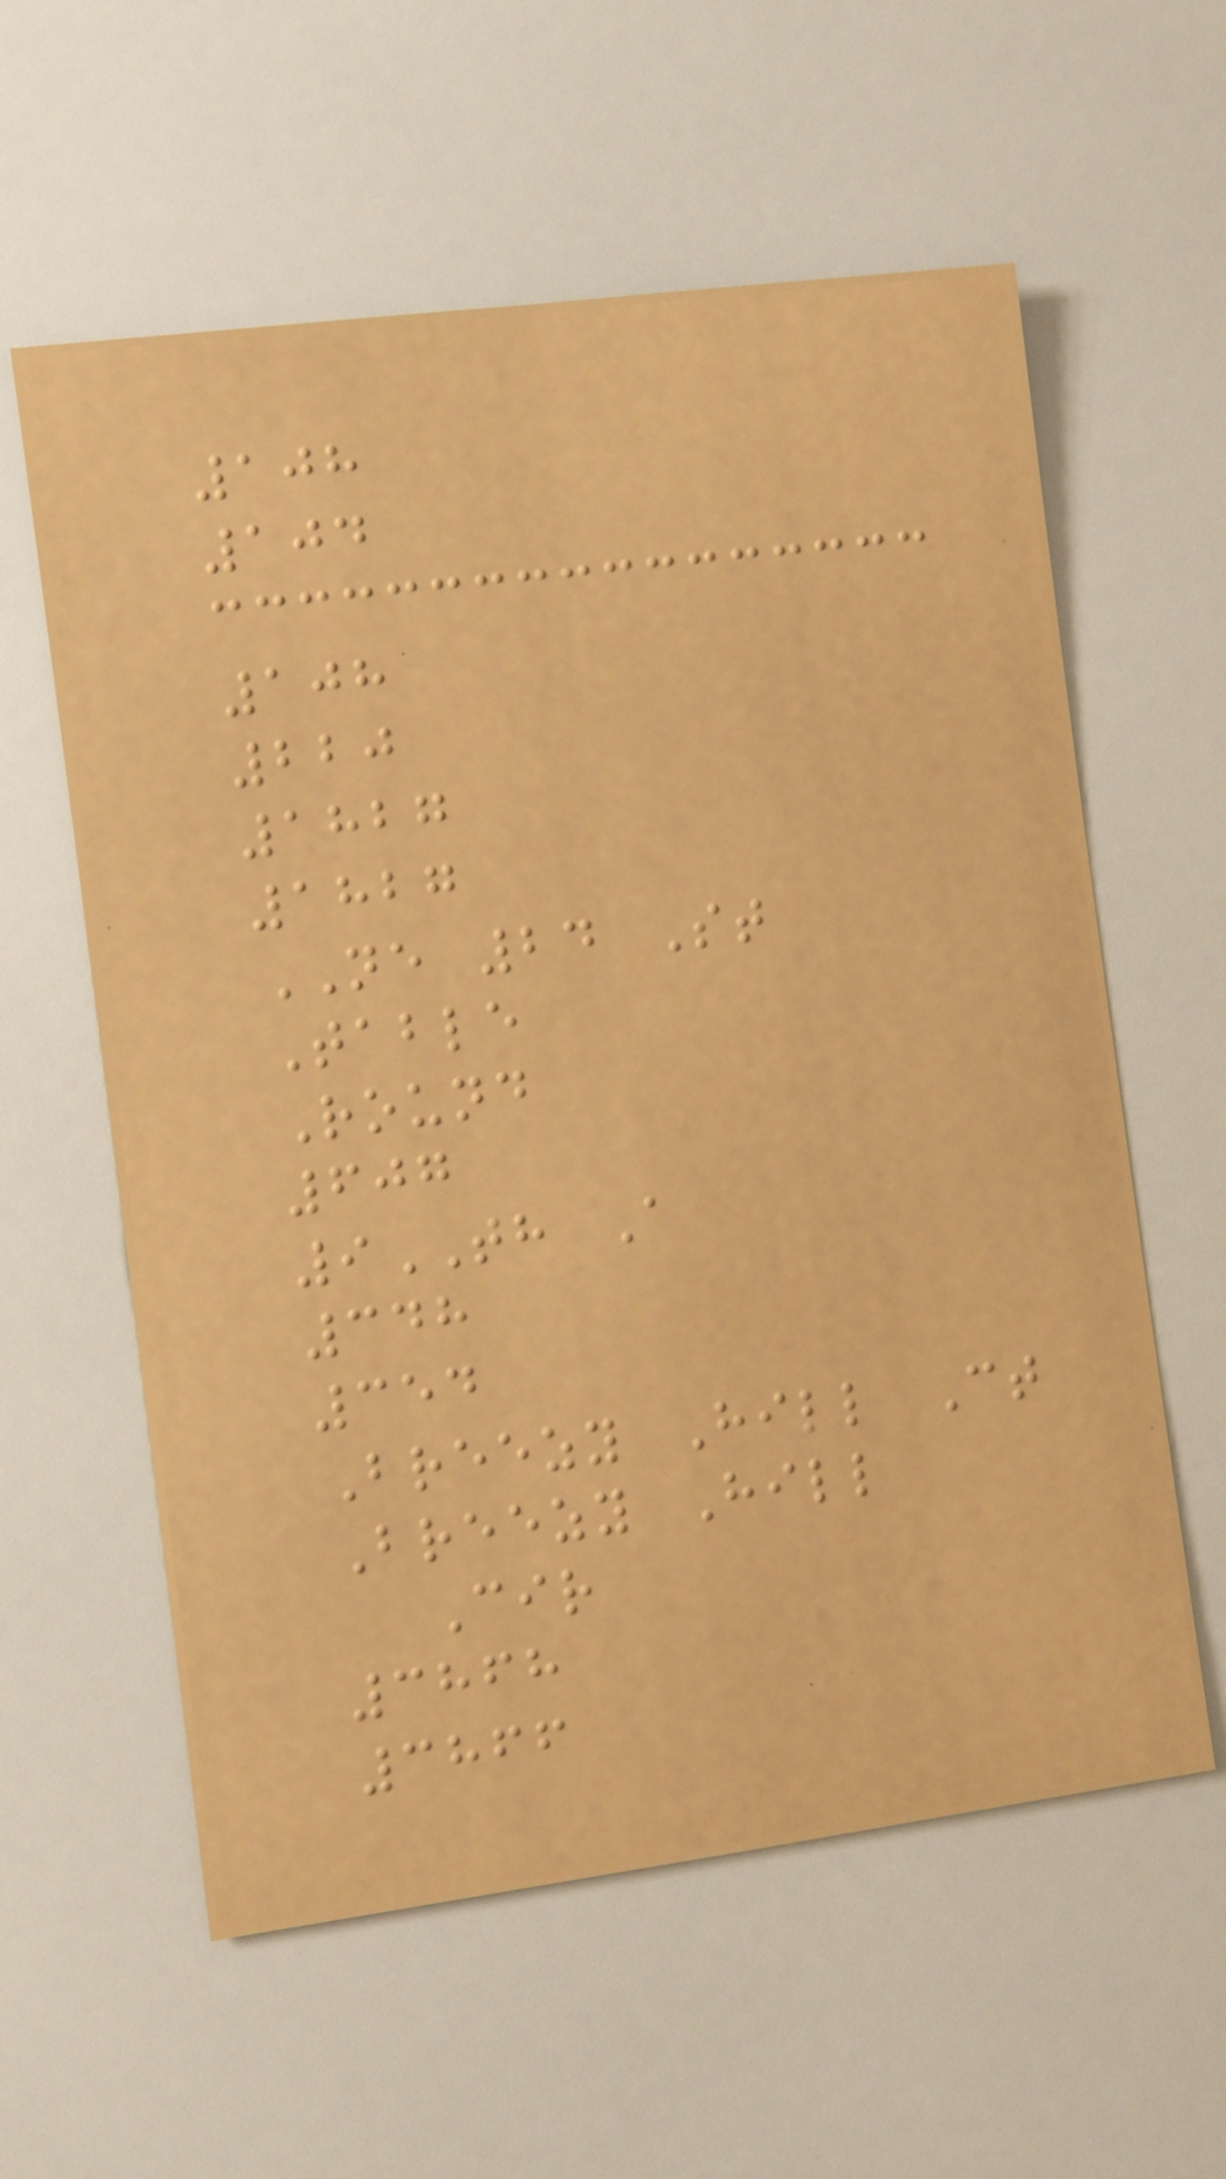108
104
108
220
1827
1827
NE 24 St
Table
Round
607
9TH A
348
354
Breezy Hill Ct
Breezy Hill
Cir
3868
3866
